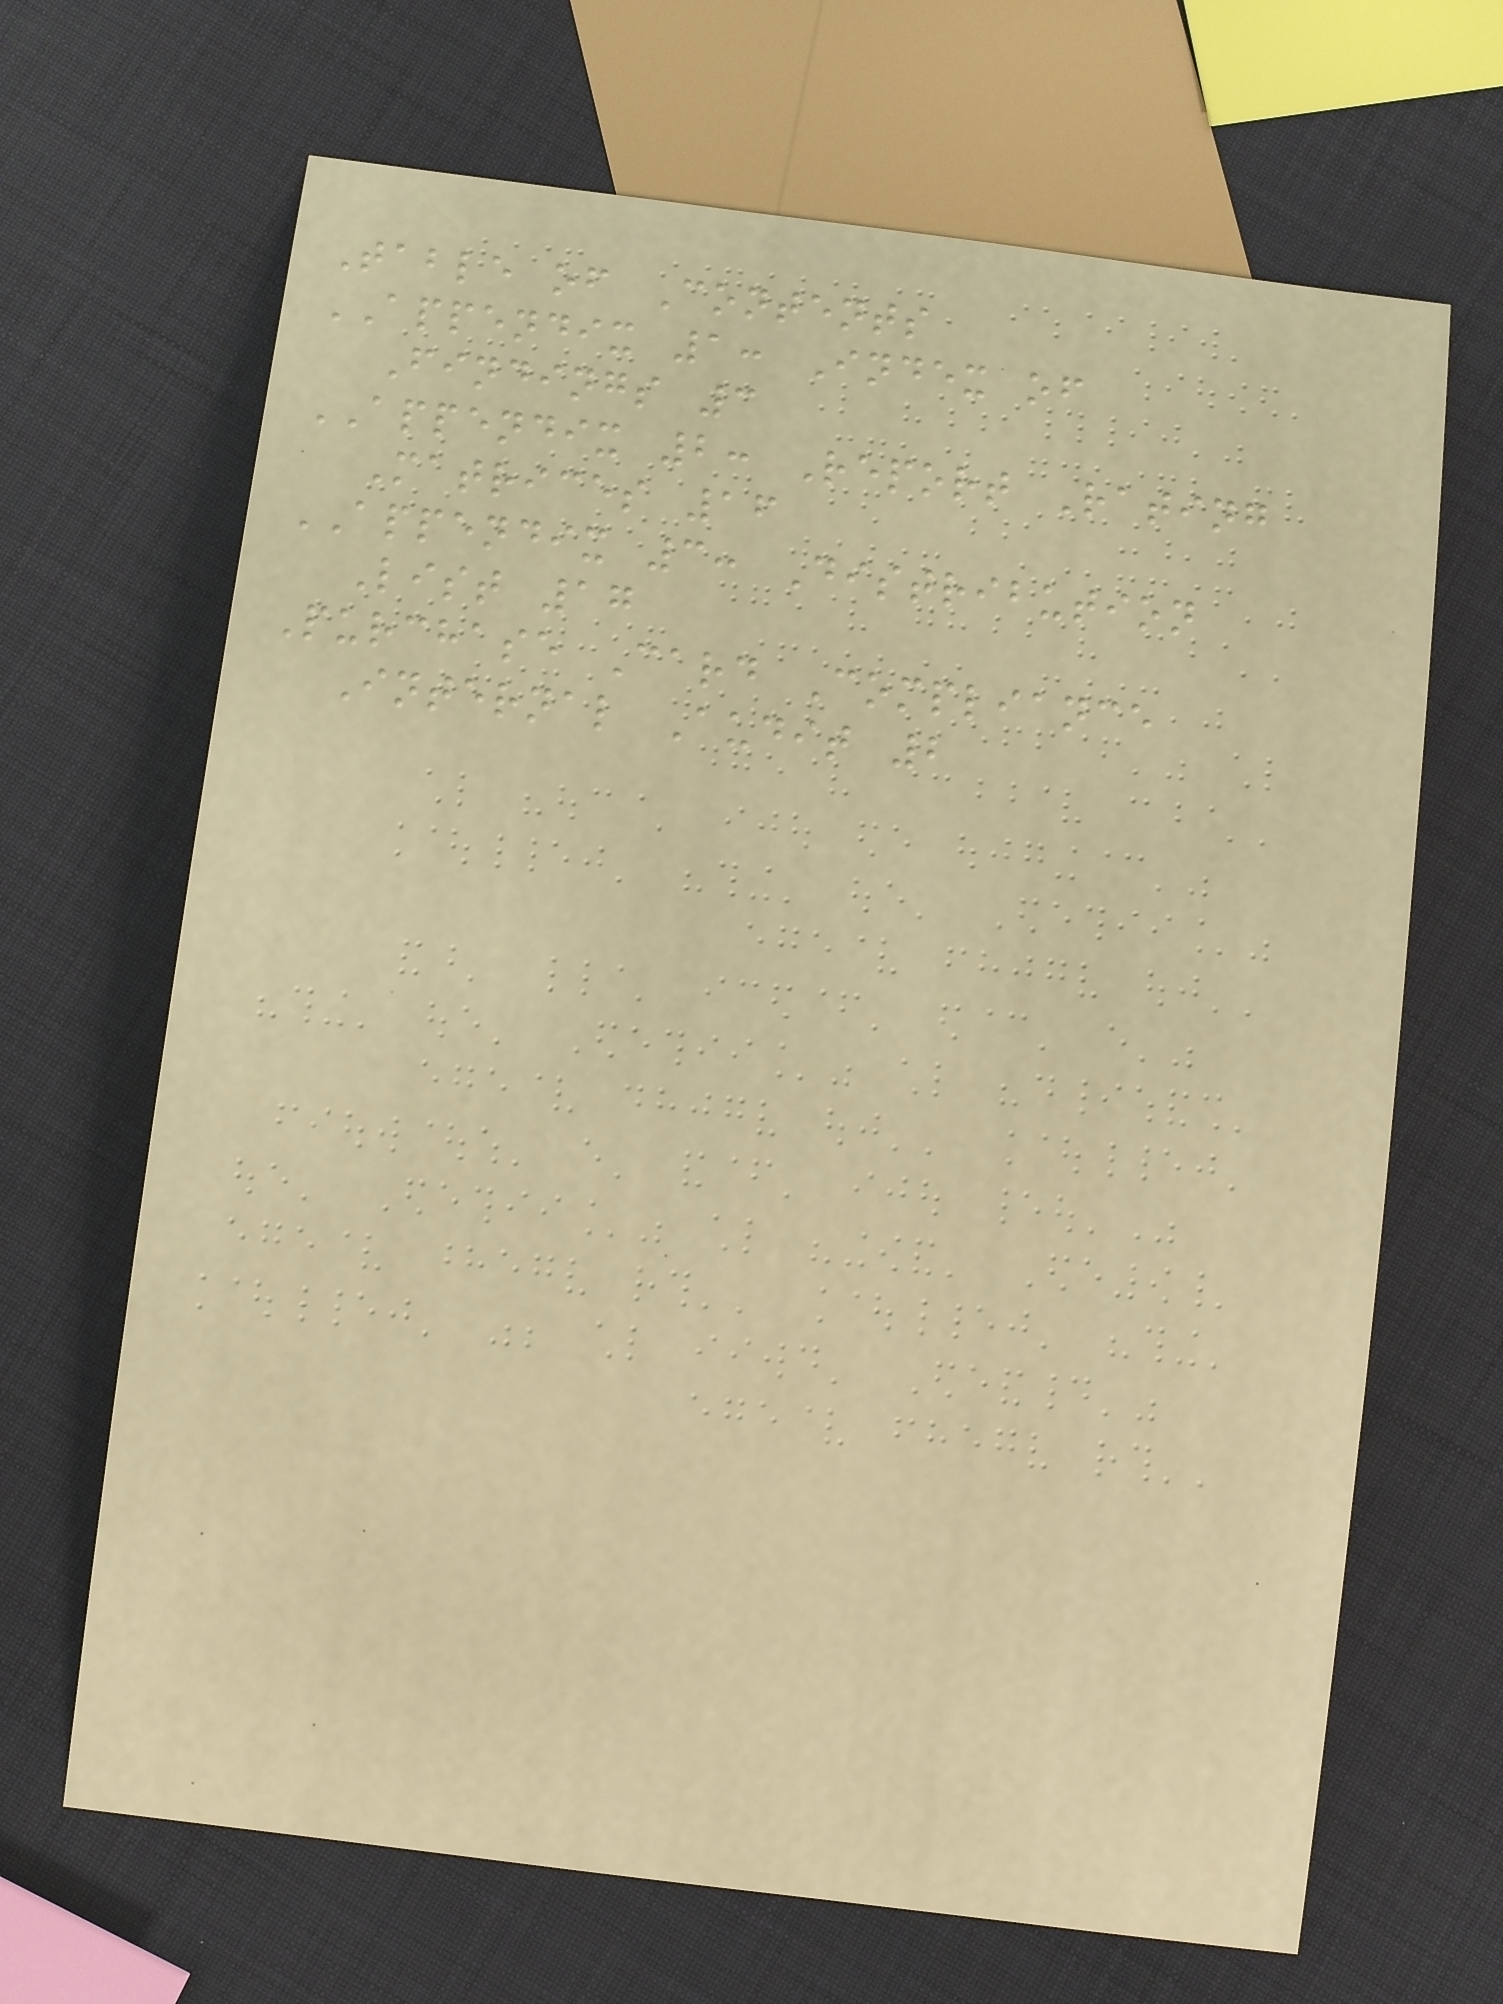Table of Contents
APPENDIX 1: Index of
Findings 3
APPENDIX 2: Report Rating
Matrices 16
APPENDIX 3: Distribution
List 17
Purchase Card Compliance
Internal Audit 2
